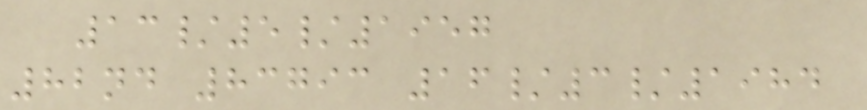13/5/1957
82nd 83793 16/3/1984
